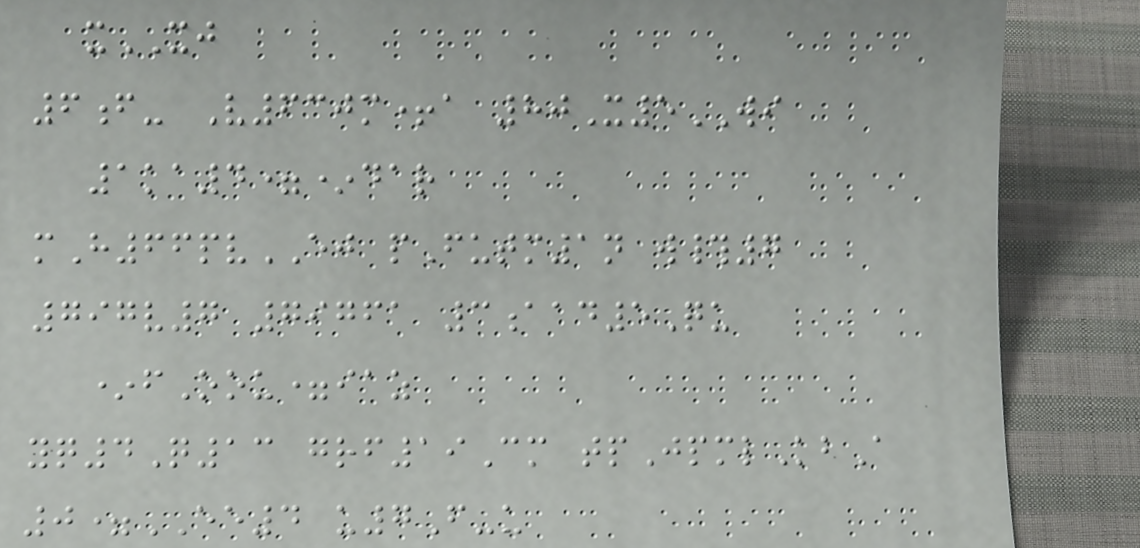xXJ
6f- V630m+a 80X5WI
1ka4=*dar
mH66pvEJ pFutm1n w#7
797v7 79761 3aad5Qu
*fOou=iaz
yq4Q13 grf19Cm tpJpmlKbA
0=EE4 u7F-u
